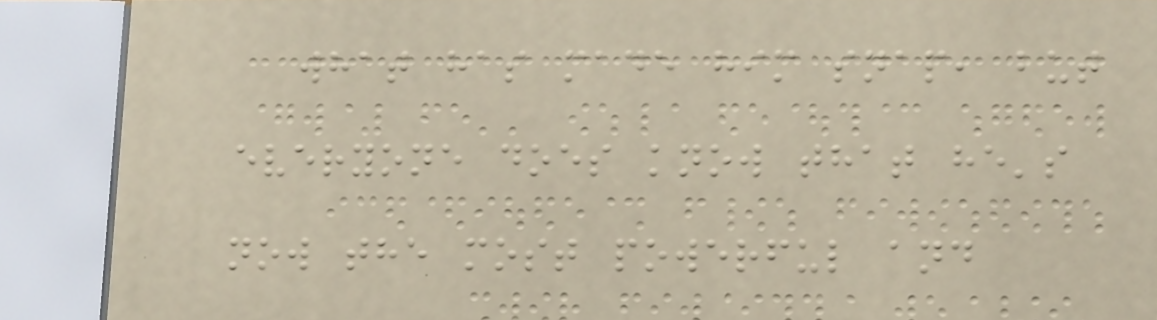what has made him snap, but
everyone does know that he's
now the most powerful and
